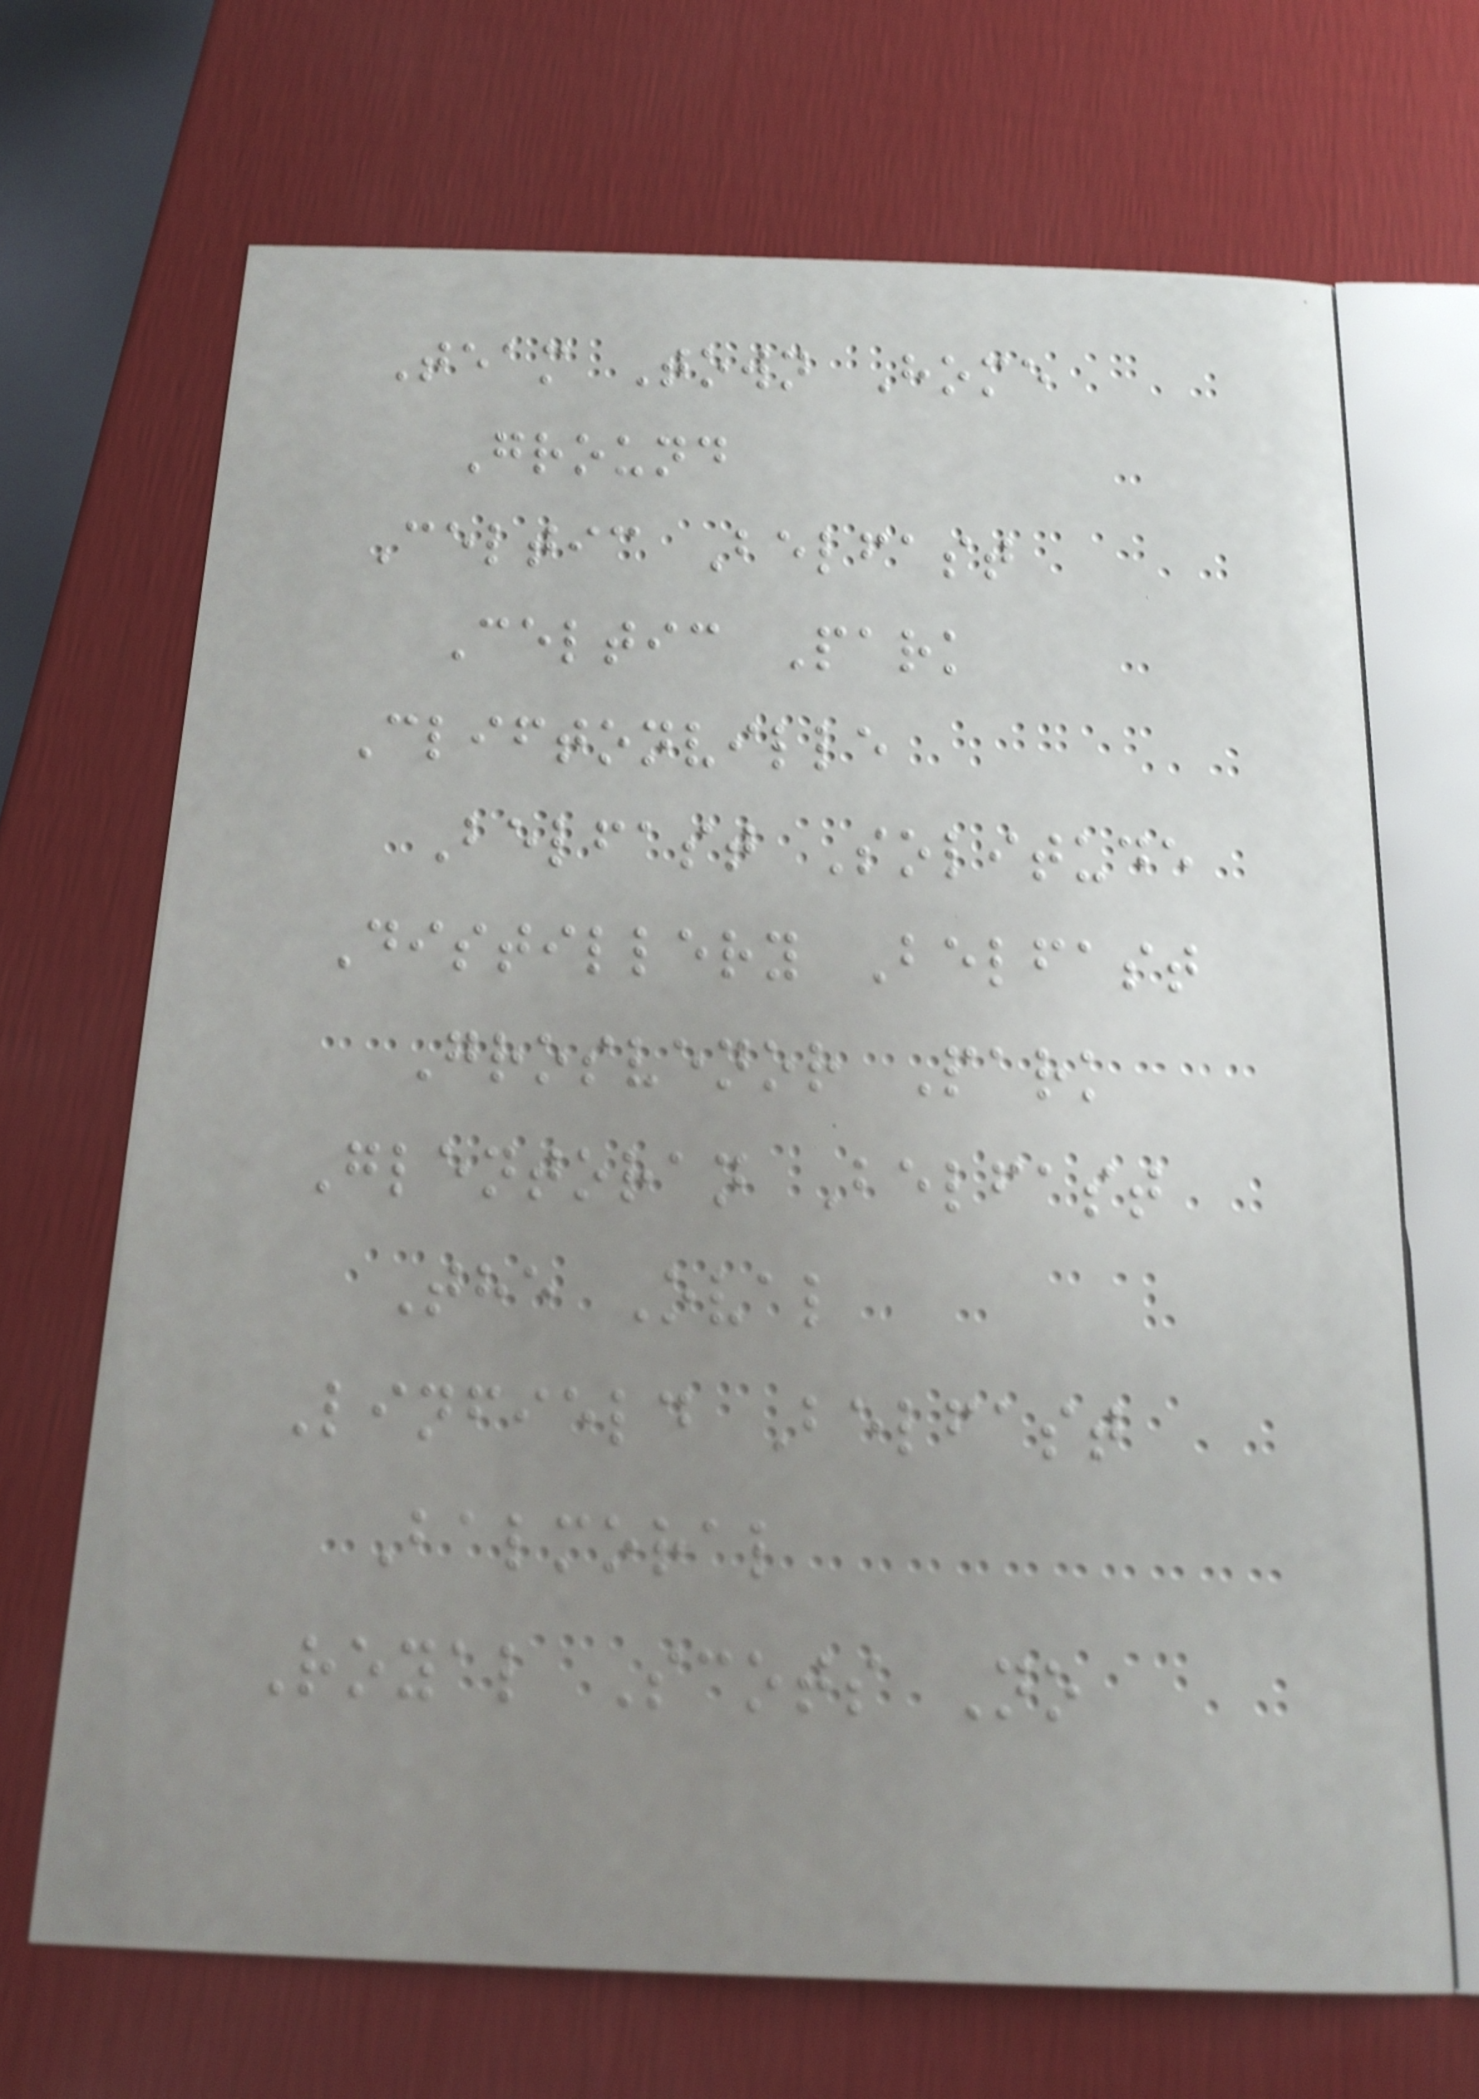Team Town Home
Ground
Celtic Belfast
Celtic Park
Cliftonville
Belfast Solitude
Distillery Belfast
Grosvenor Park
Glentoran Belfast
The Oval
Linfield Belfast
Balmoral
Royal Scots No
